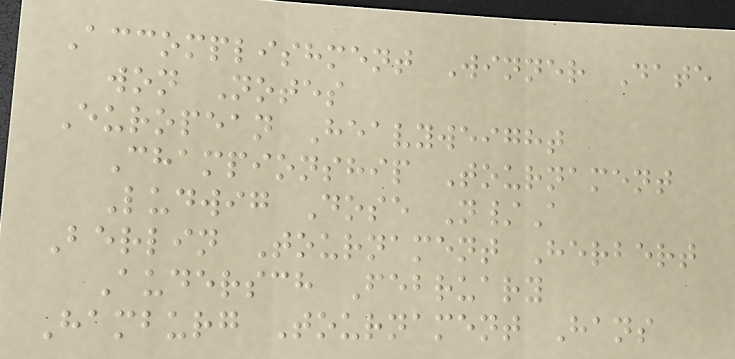Accomplishment Winner Date
won Notes
European Heavyweight
Championship Tournament
Ludwig Dose N/A
Berlin Tournament Herbert
Audersch February
Hamburg Tournament Hans
